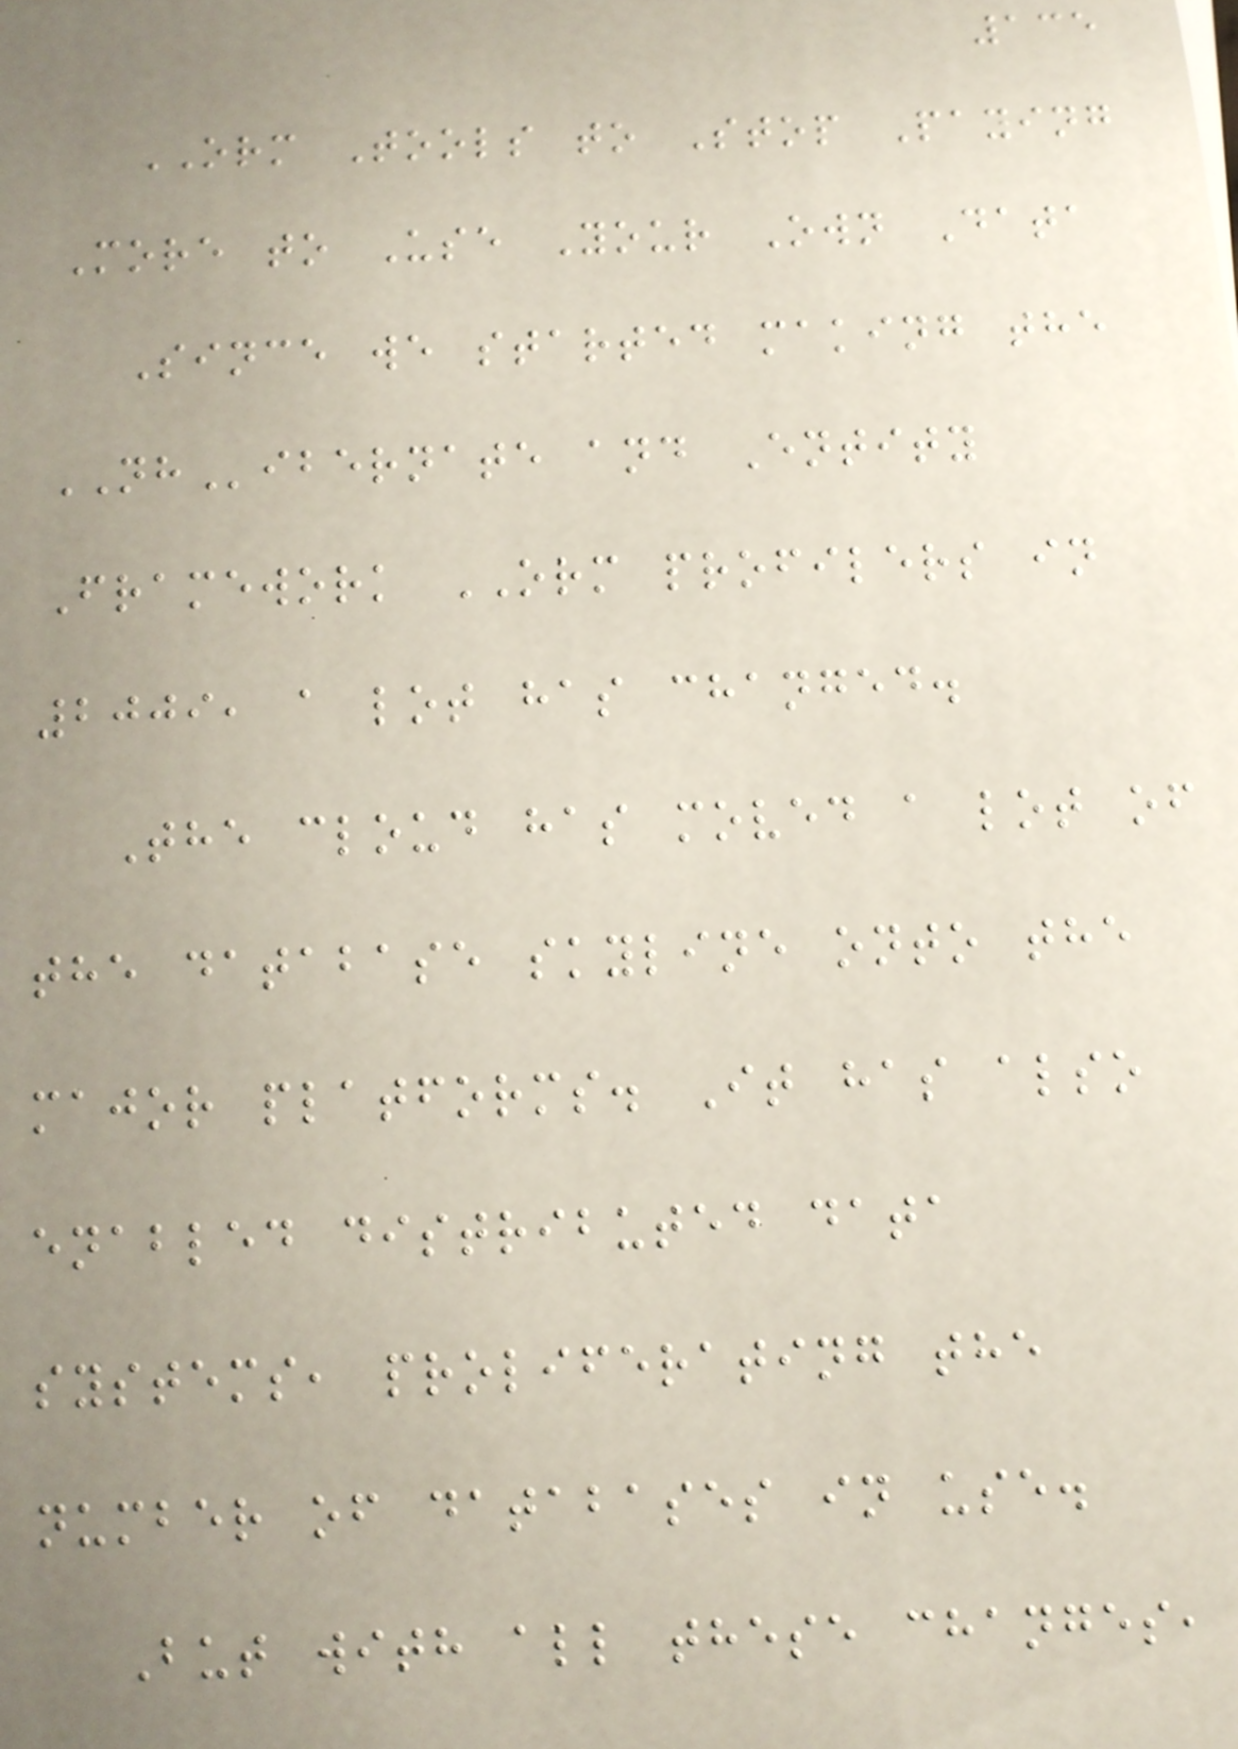135
ORM Tools to Stop Paying
More to Use Your Own Data
Since we started making the
NHibernate and Entity
Framework ORM profilers in
2009, a lot has changed.
The cloud has moved a lot of
the database skyline onto the
major platforms. It has also
enabled distributed data
systems, proliferating the
number of databases in use.
But with all these changes,
